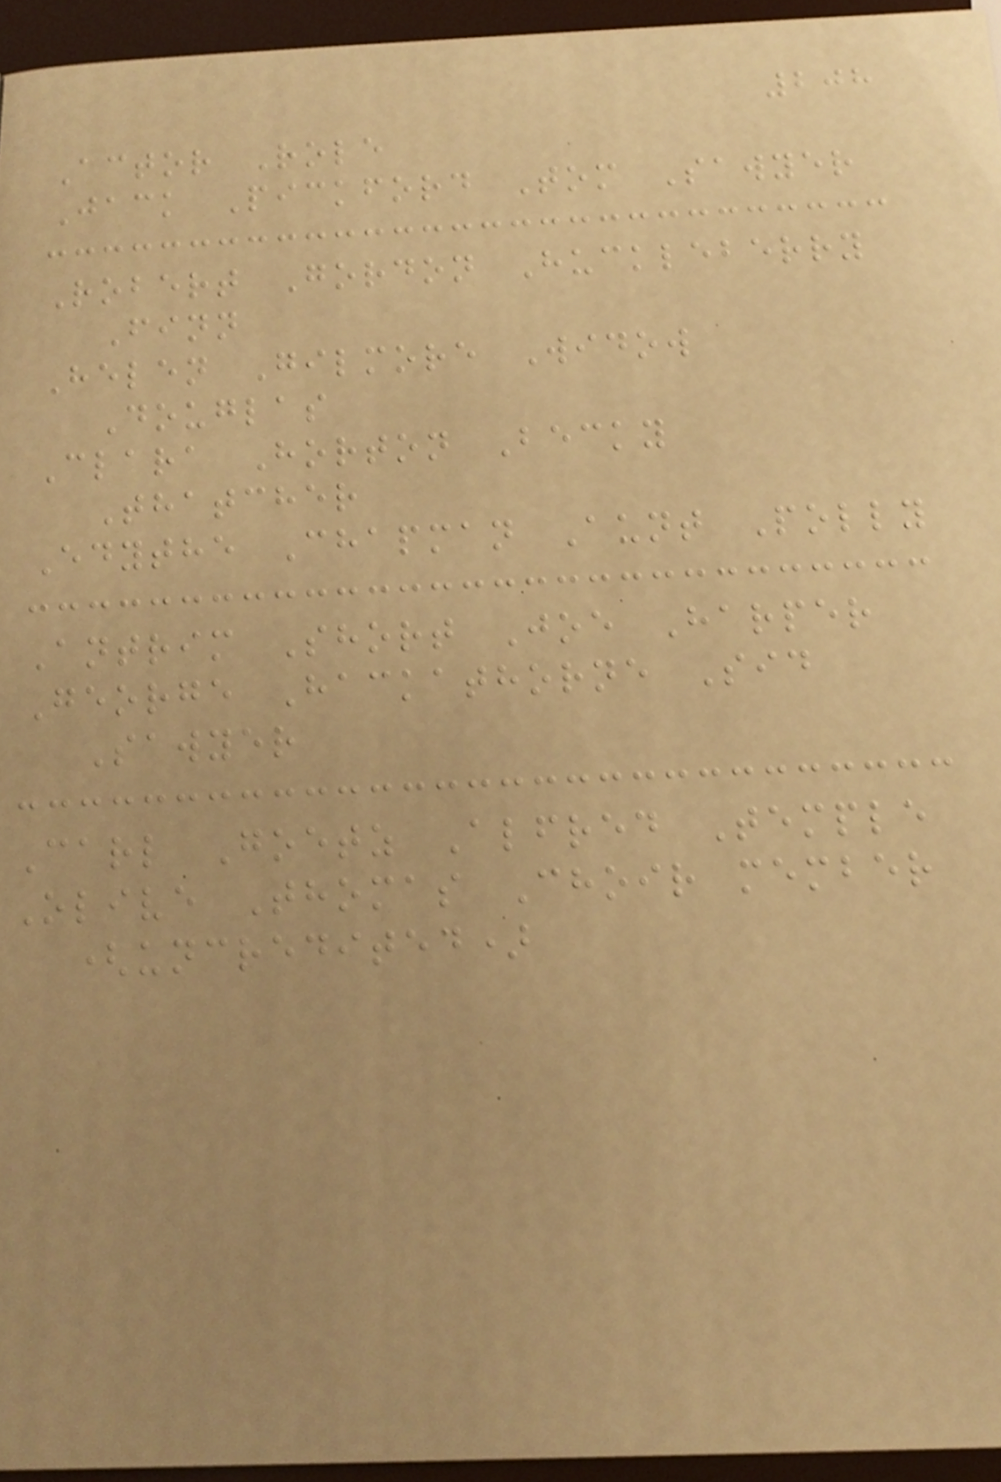208
Actor Role
Jack Pickford Tom Sawyer
Robert Gordon Huckleberry
Finn
Helen Gilmore Widow
Douglas
Clara Horton Becky
Thatcher
Edythe Chapman Aunt Polly
Antrim Short Joe Harper
George Hackathorne Sid
Sawyer
Carl Goetz Alfred Temple
Olive Thomas Choir member
(uncredited)
